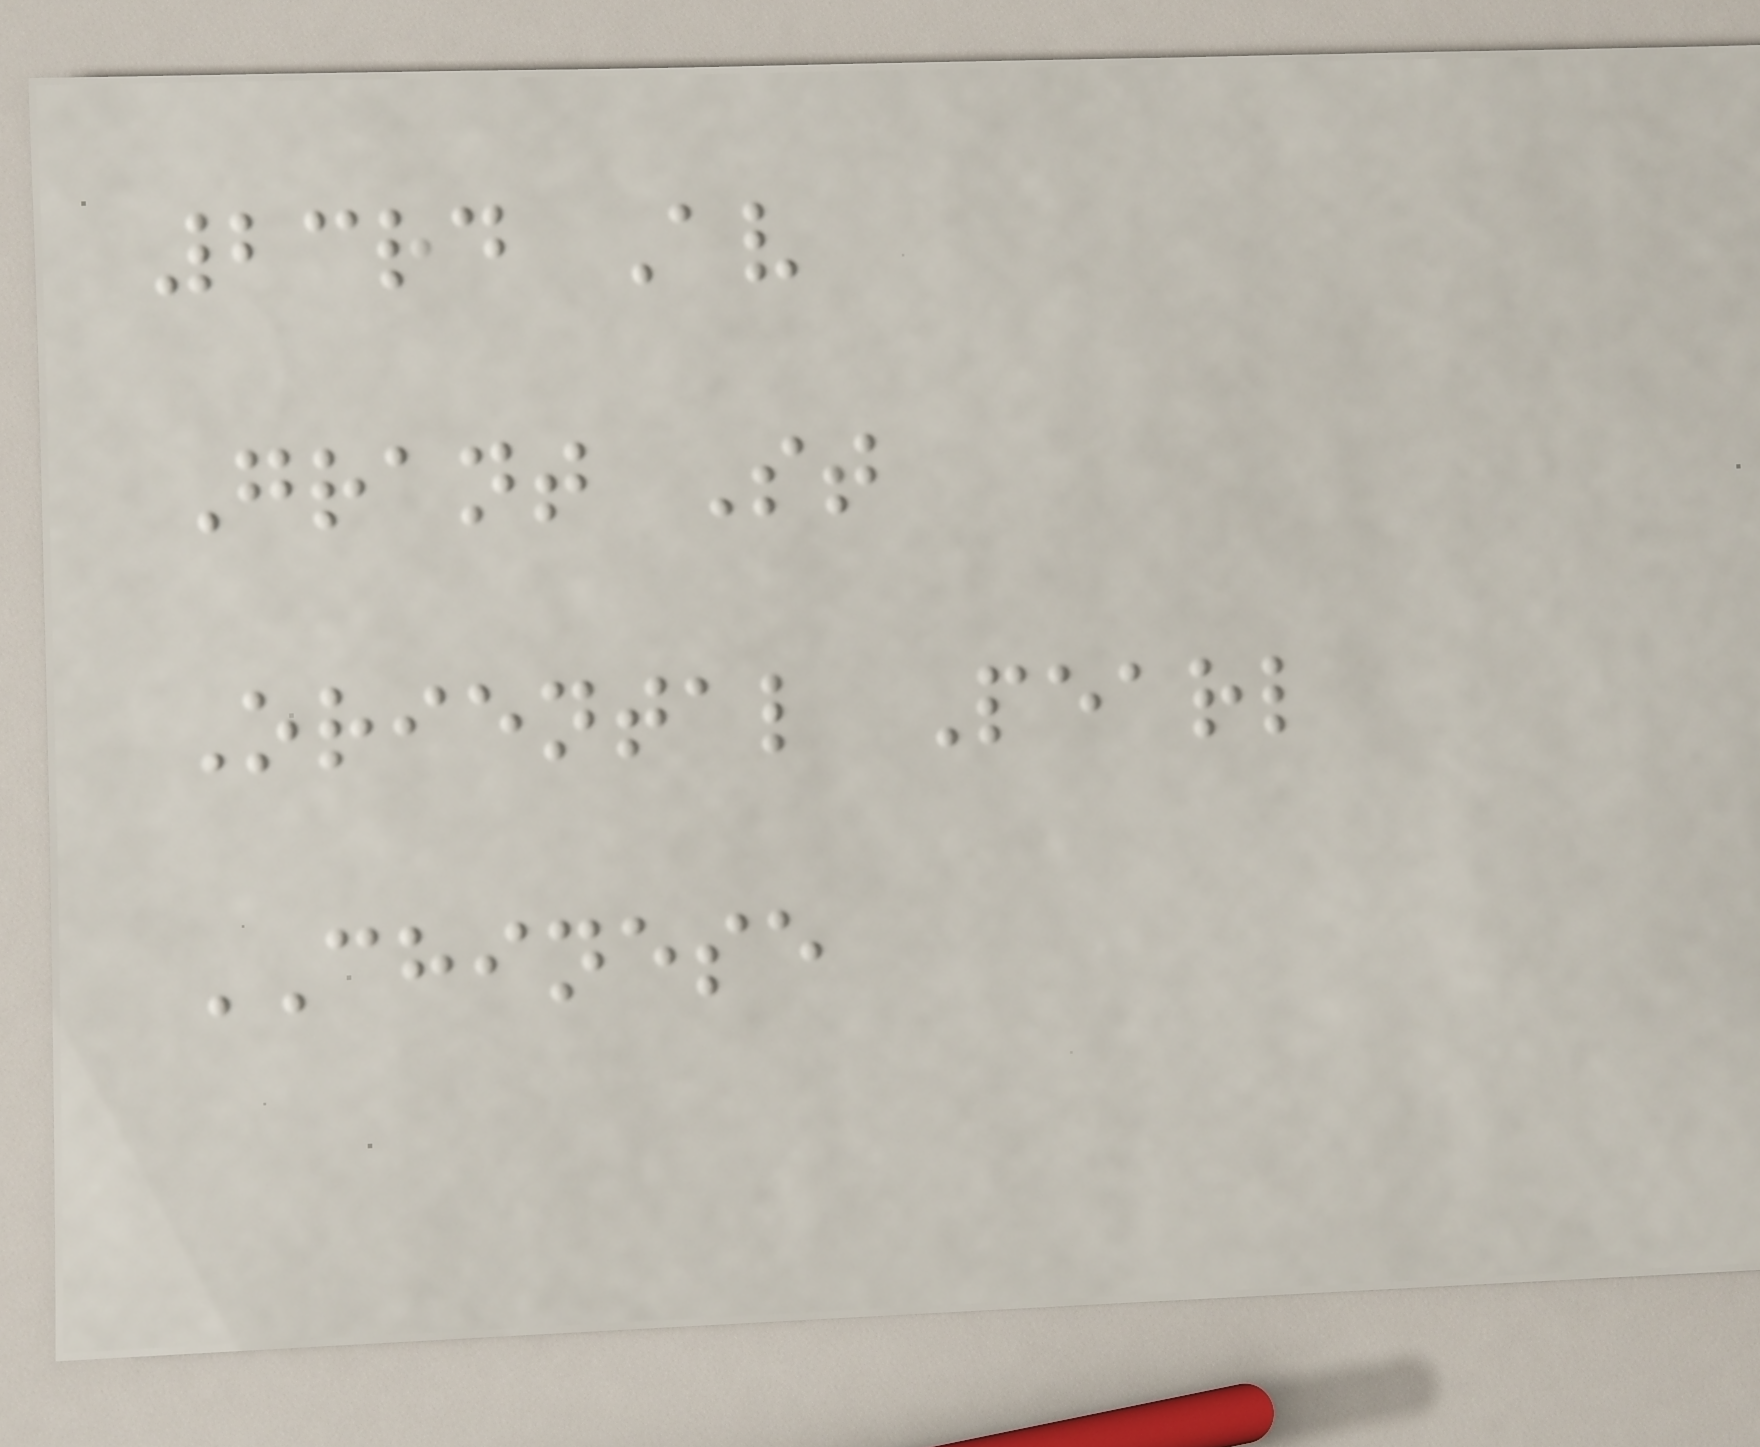23rd Av
Grant St
Oriental Pearl
CHINESE
